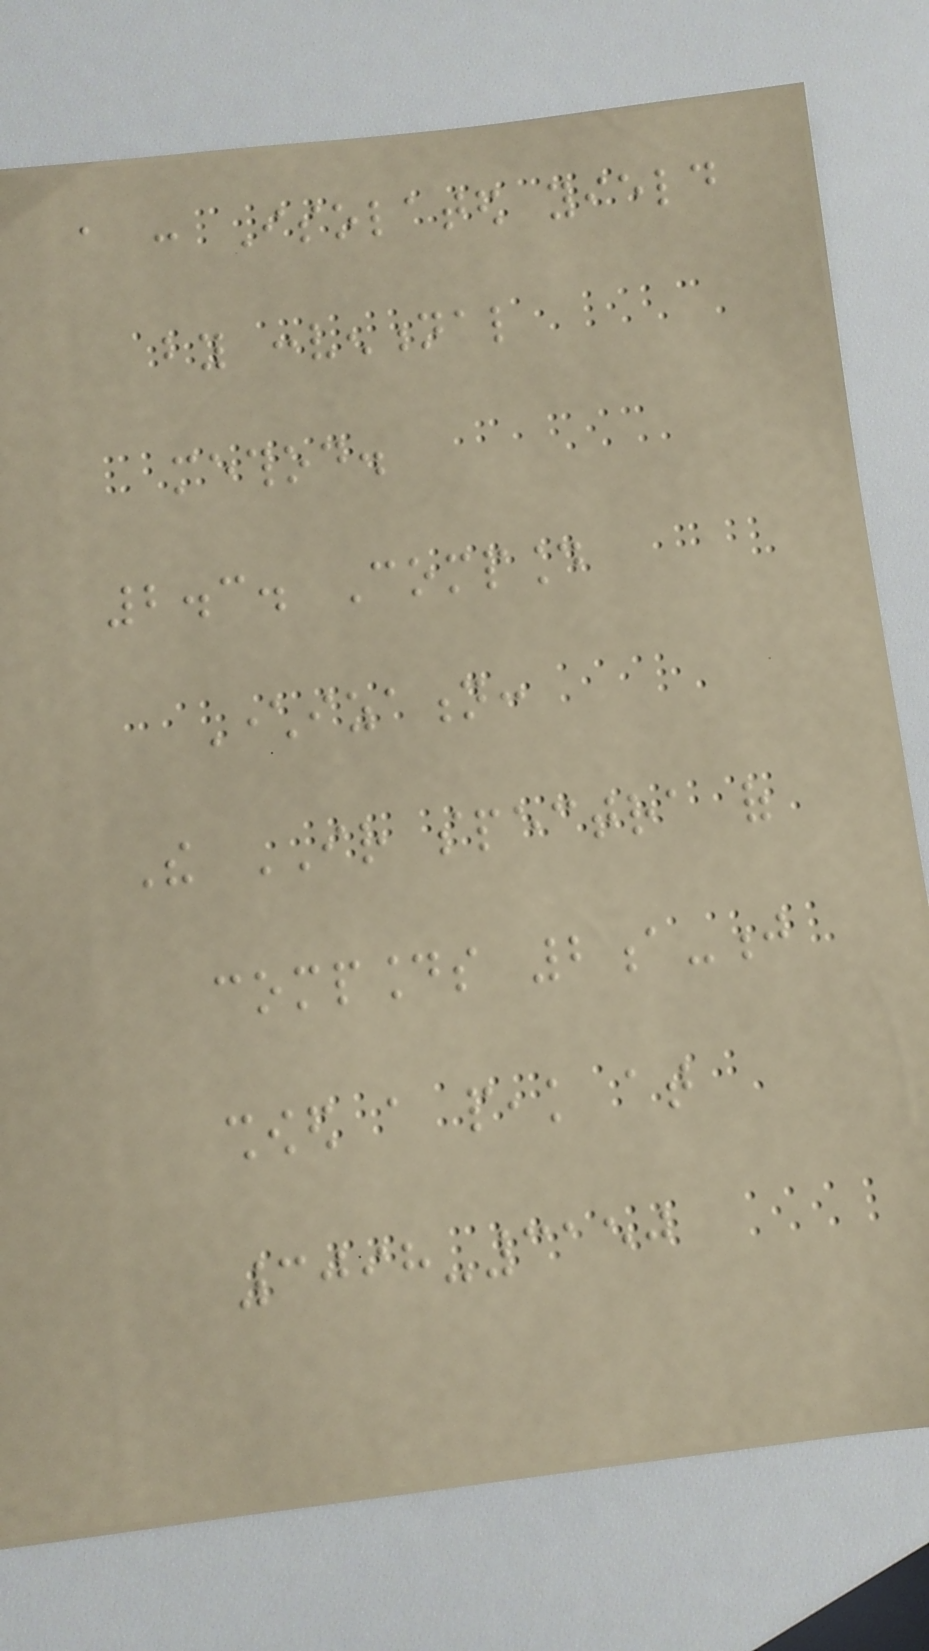a : Isolated yield
by conventional
method.
2.3. Compound
Characterization:
The IR spectra of
compounds 2a-j
showed a peak at
3098-3150
